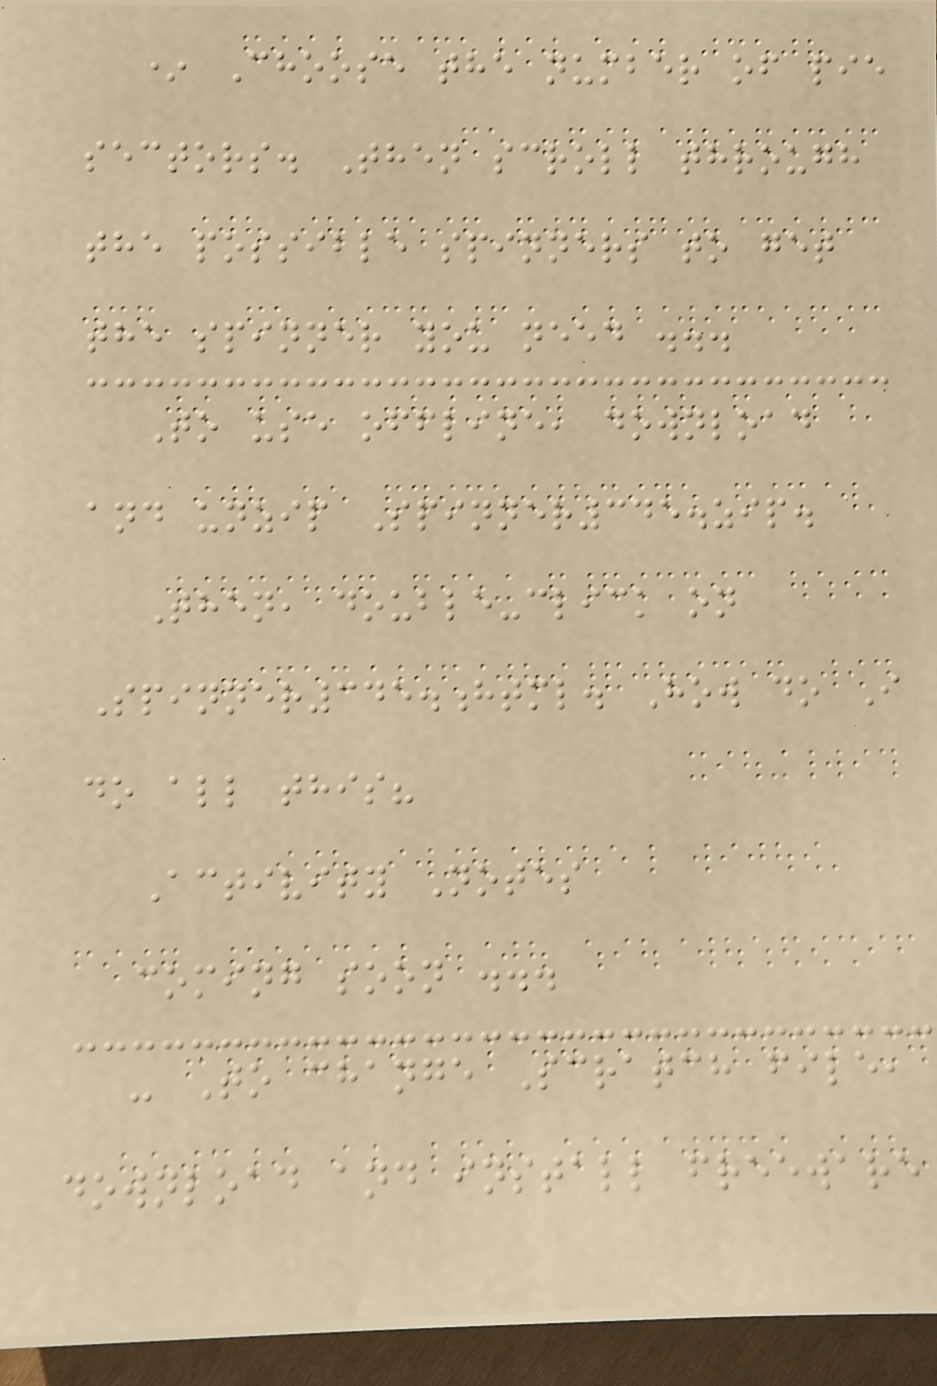* Choose the number of pie
sectors. Then scroll through
the possible spinners to get
the spinner you need ...
To use offline, download
and unzip Spinner345.zip.
Then, double-click on
Spinner345.html. How do I
do all this?
Activity Notes
coming soon ...
- To change Scratch file,
download and install freeware
